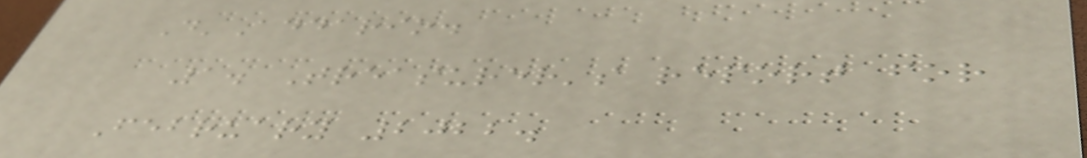D'Addario.
1. Treasurer's report for
February 2022.
